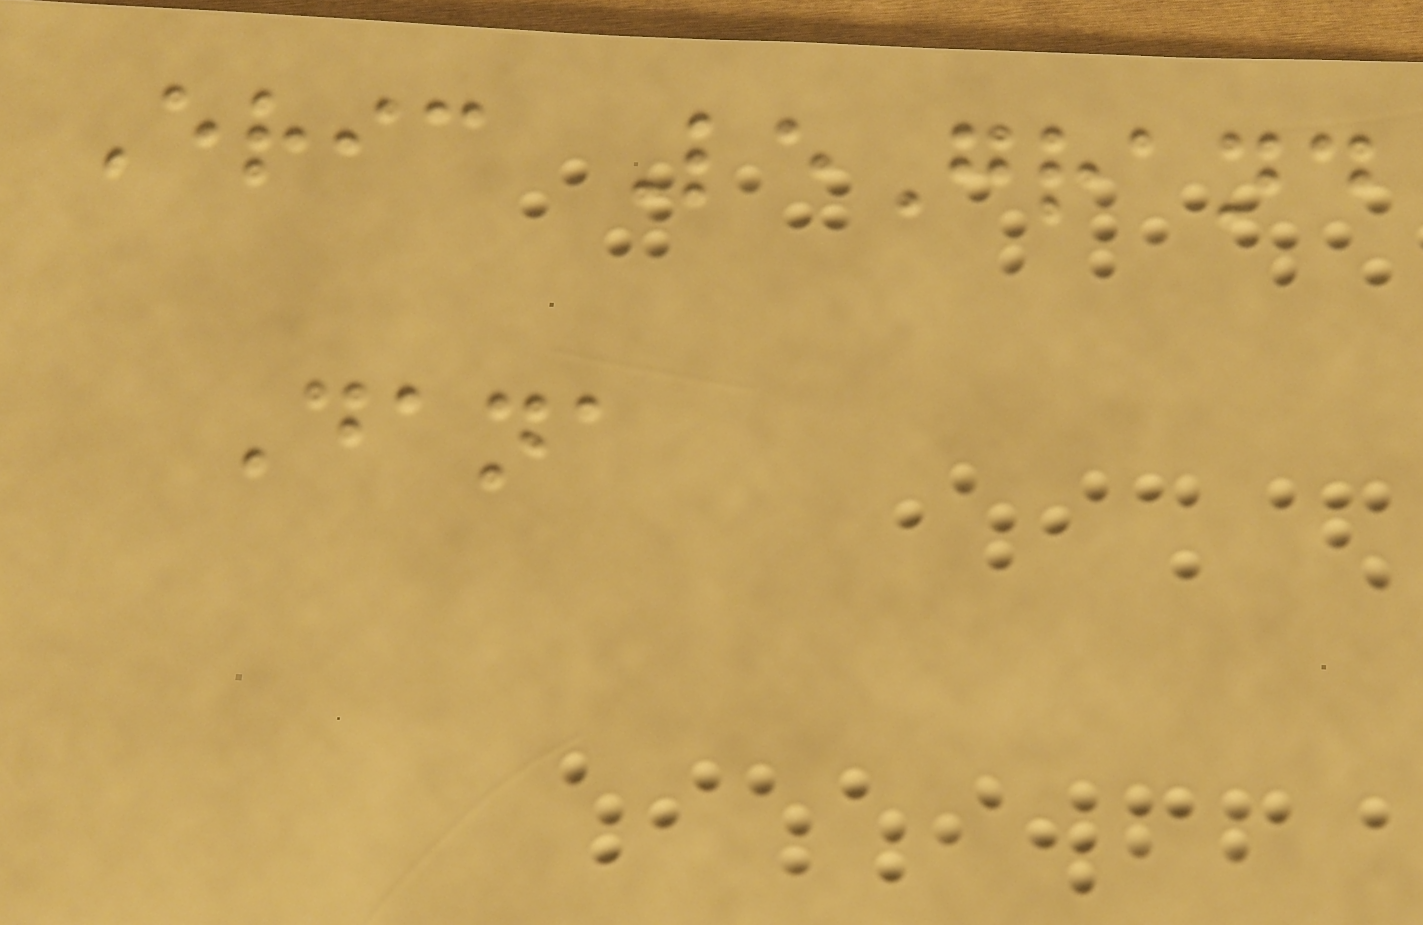Eric LeGrand
Dana
